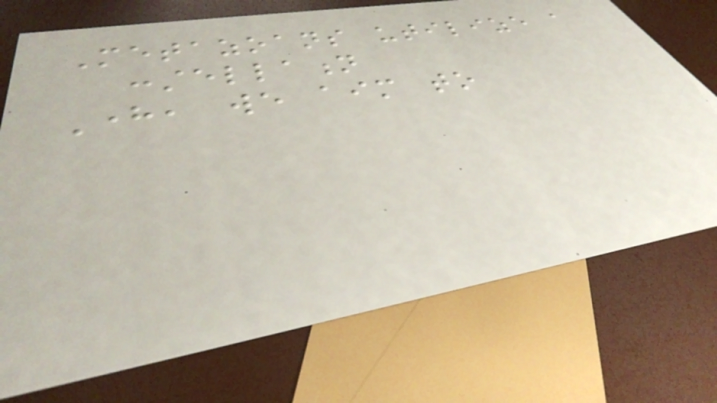Metazoans utilize a
constellation
Here, we aim to
